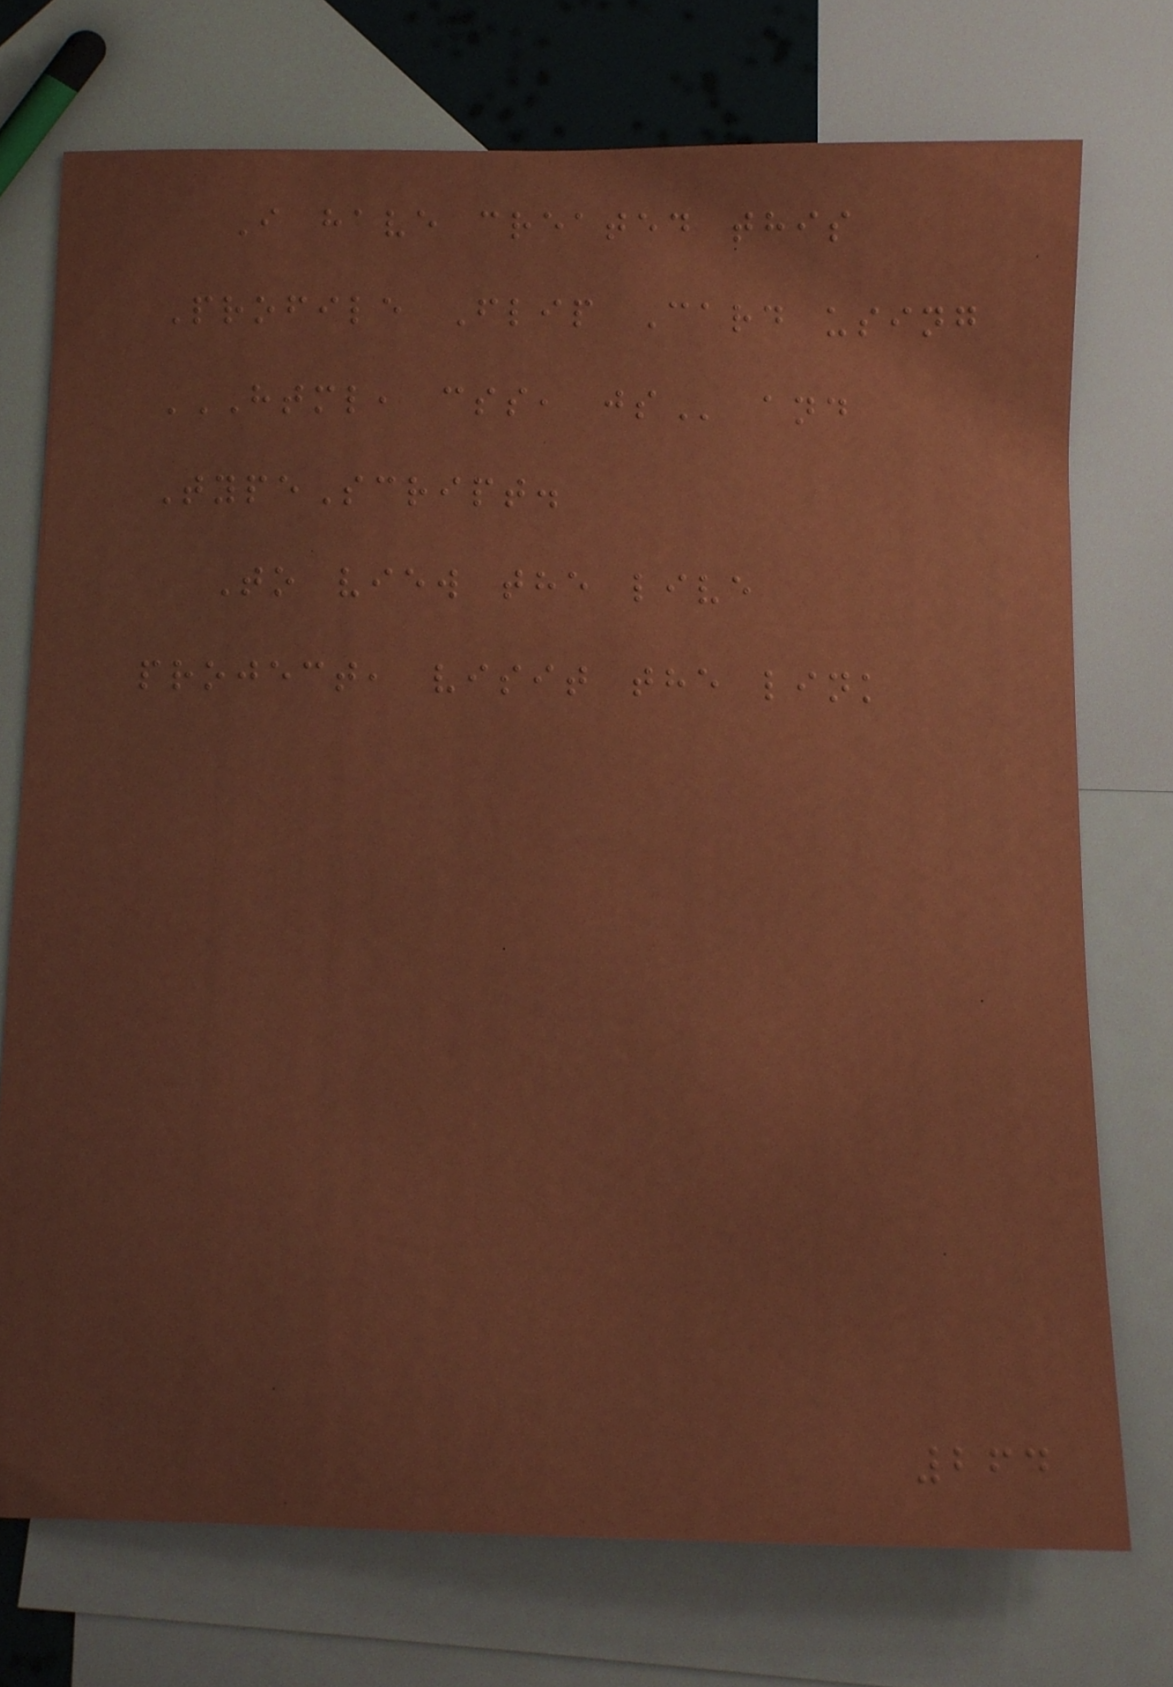I have created this
Profile Flip Card using
HTML, CSS, JS and
TypeScript.
To view the live
project, visit the link
264
